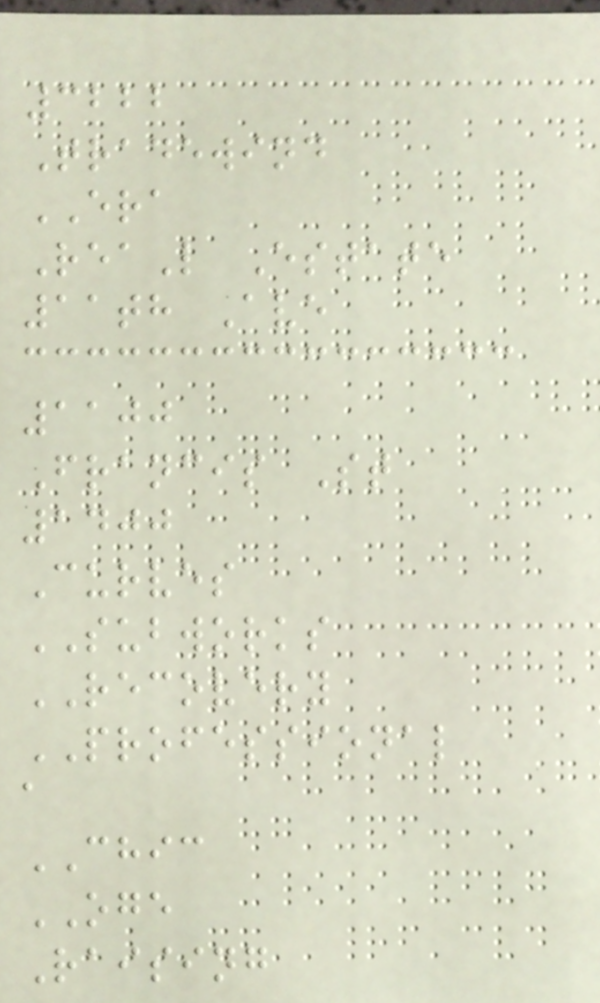3222
Tradewind
ERA
ReaL Estate
11th Ave
1100
Francis St
1400
Curves
SUBWORKS
RECOVERY
PROFESSIONAL
a
CHIC
OGE
Raising
